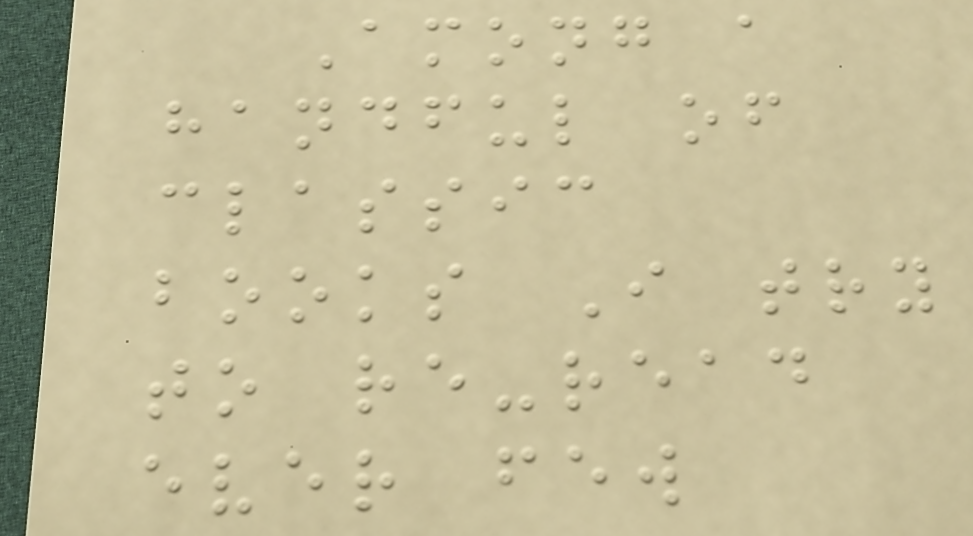Among a
handful of
classic
books I try
to re-read
ever few
